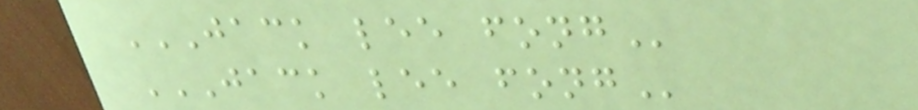JACK LEE FONG
JACK LEE FONG
